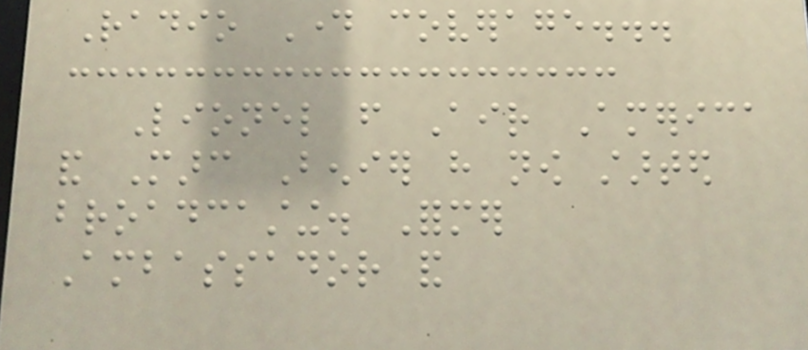Radio Day coverage...
Lionel from Air America
and Marc Benier have now started
broadcasting. Former
Ambassador and
